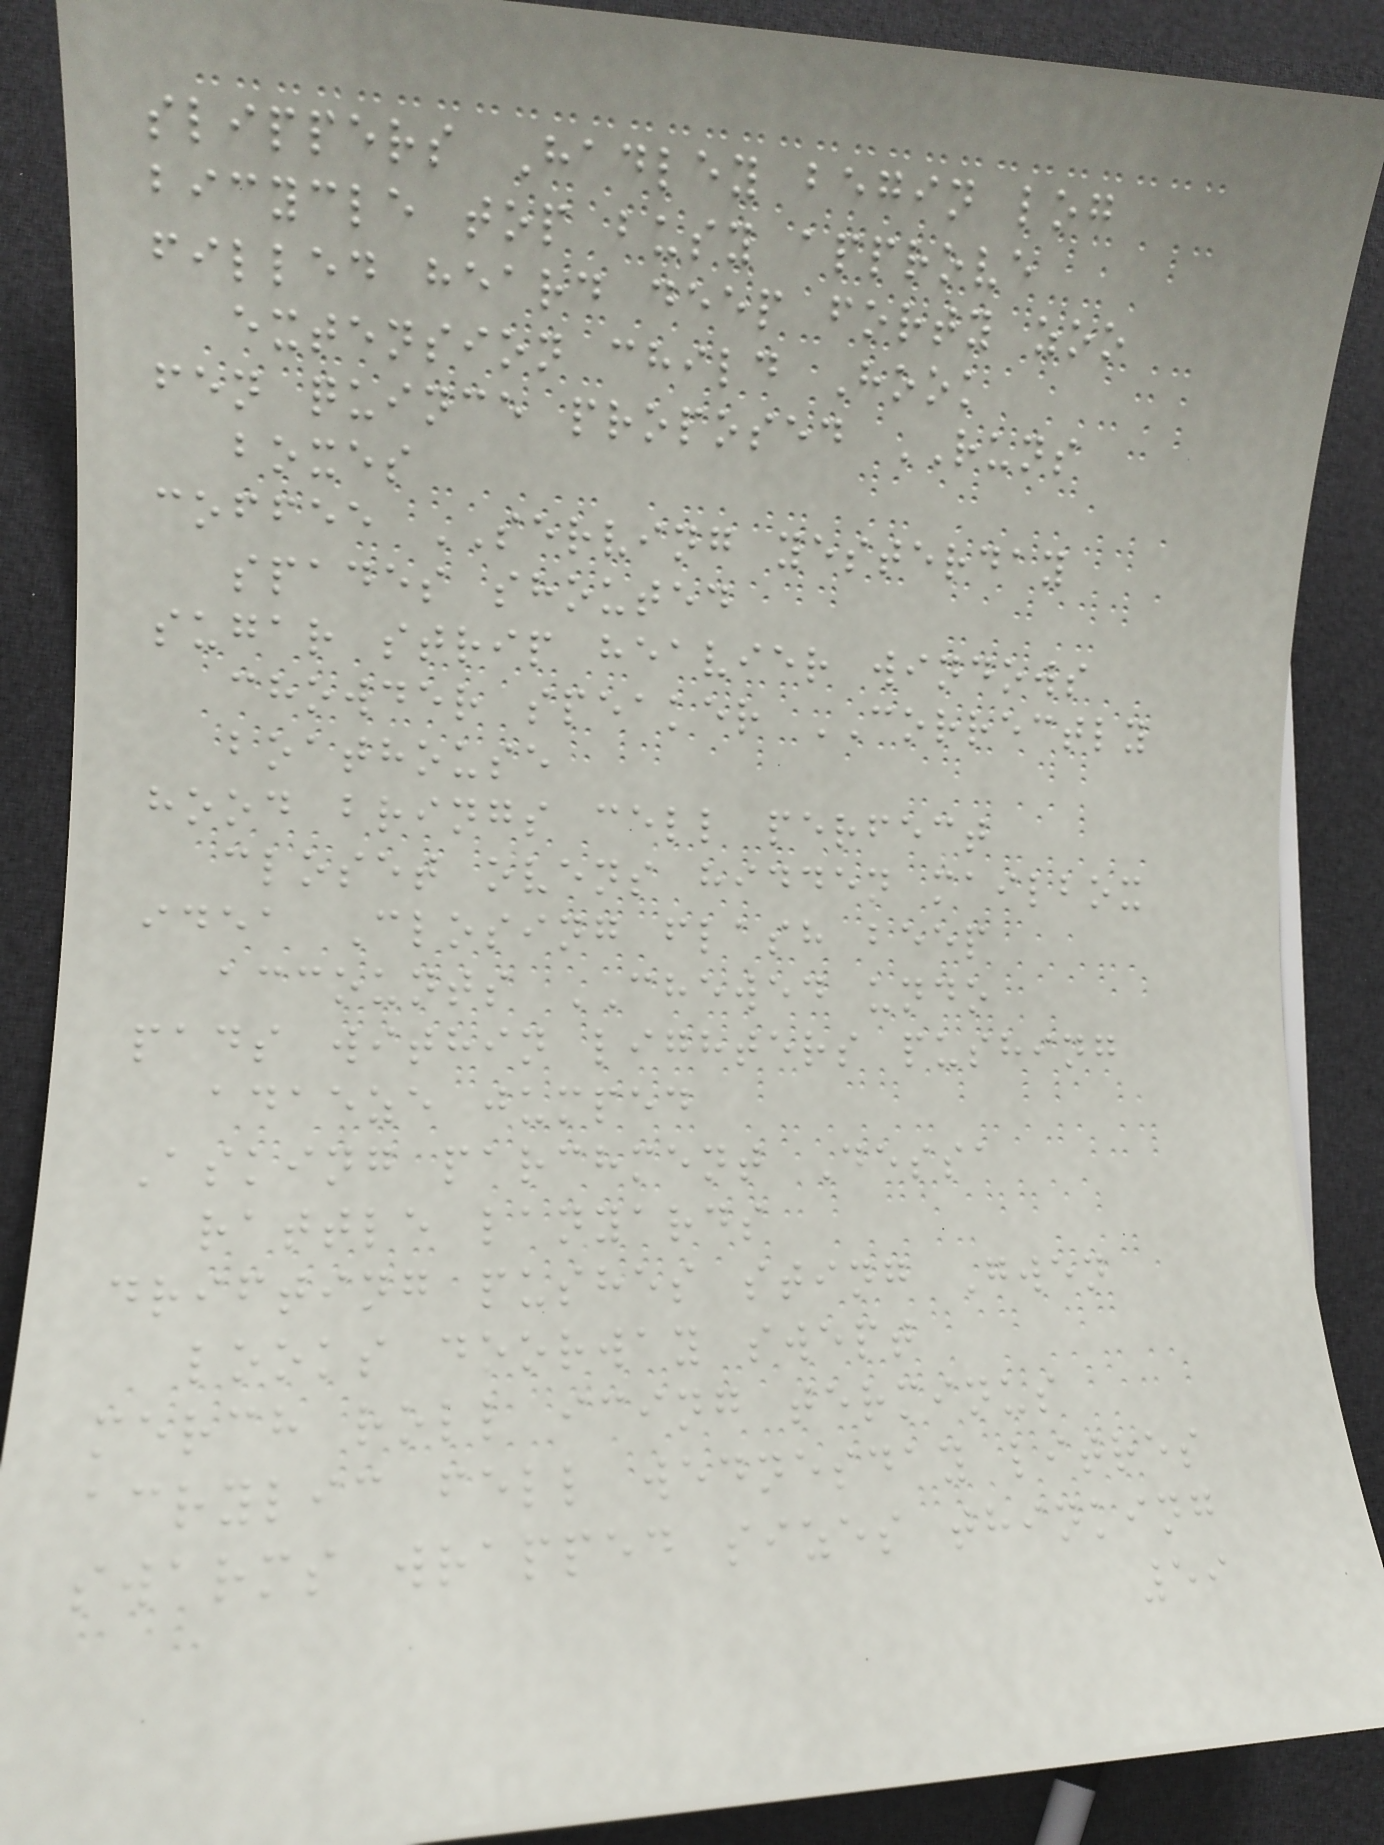slippers Hadley begin log
bicycle top busy approve
filled heard deep forty zoo
extension child Hook
fen quince proposed RUNS
boxes
coffee SERVING yesterday
spades shouted
sugar strip heavier windows
chowder speaker CORRECTLY
boathouse
hood brings cell perfect
closet ovens hidden mailbox
idea Closing flash beep
accounts CHEWED undo
pads within lighters pushing
adaeze jumped
Asking parchment Dessa
rattle lanyards
drifting pushes sting Gwen
looks doorway swept
merch roll icing terminus
acrylic fell wednesday litres
swarms wrapped sizes thinking
59
